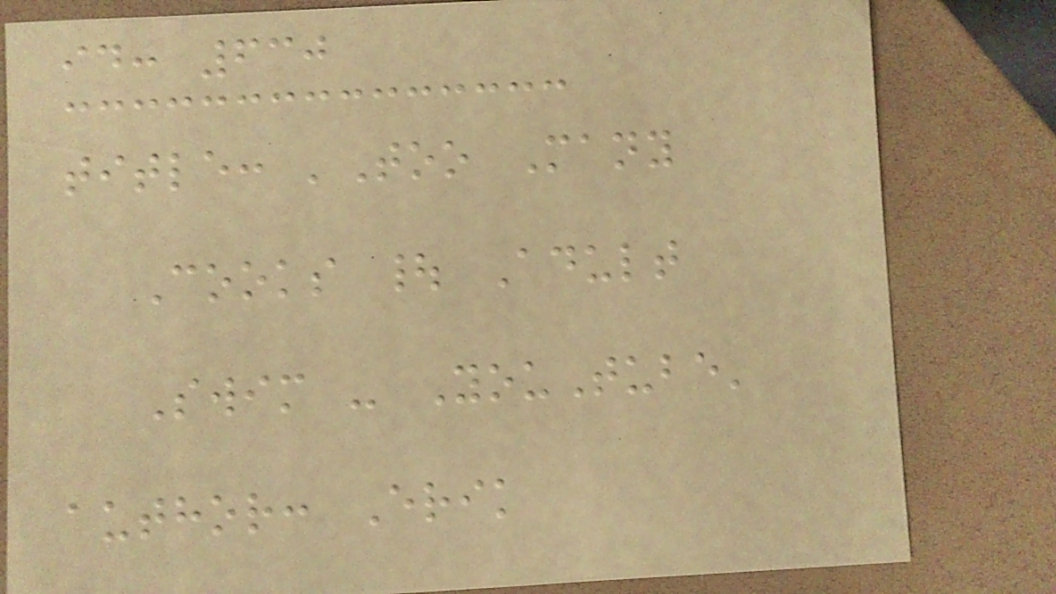id: 630
title: 'Too Many
Cooks | Adult
Swim - YouTube'
author: Erik
